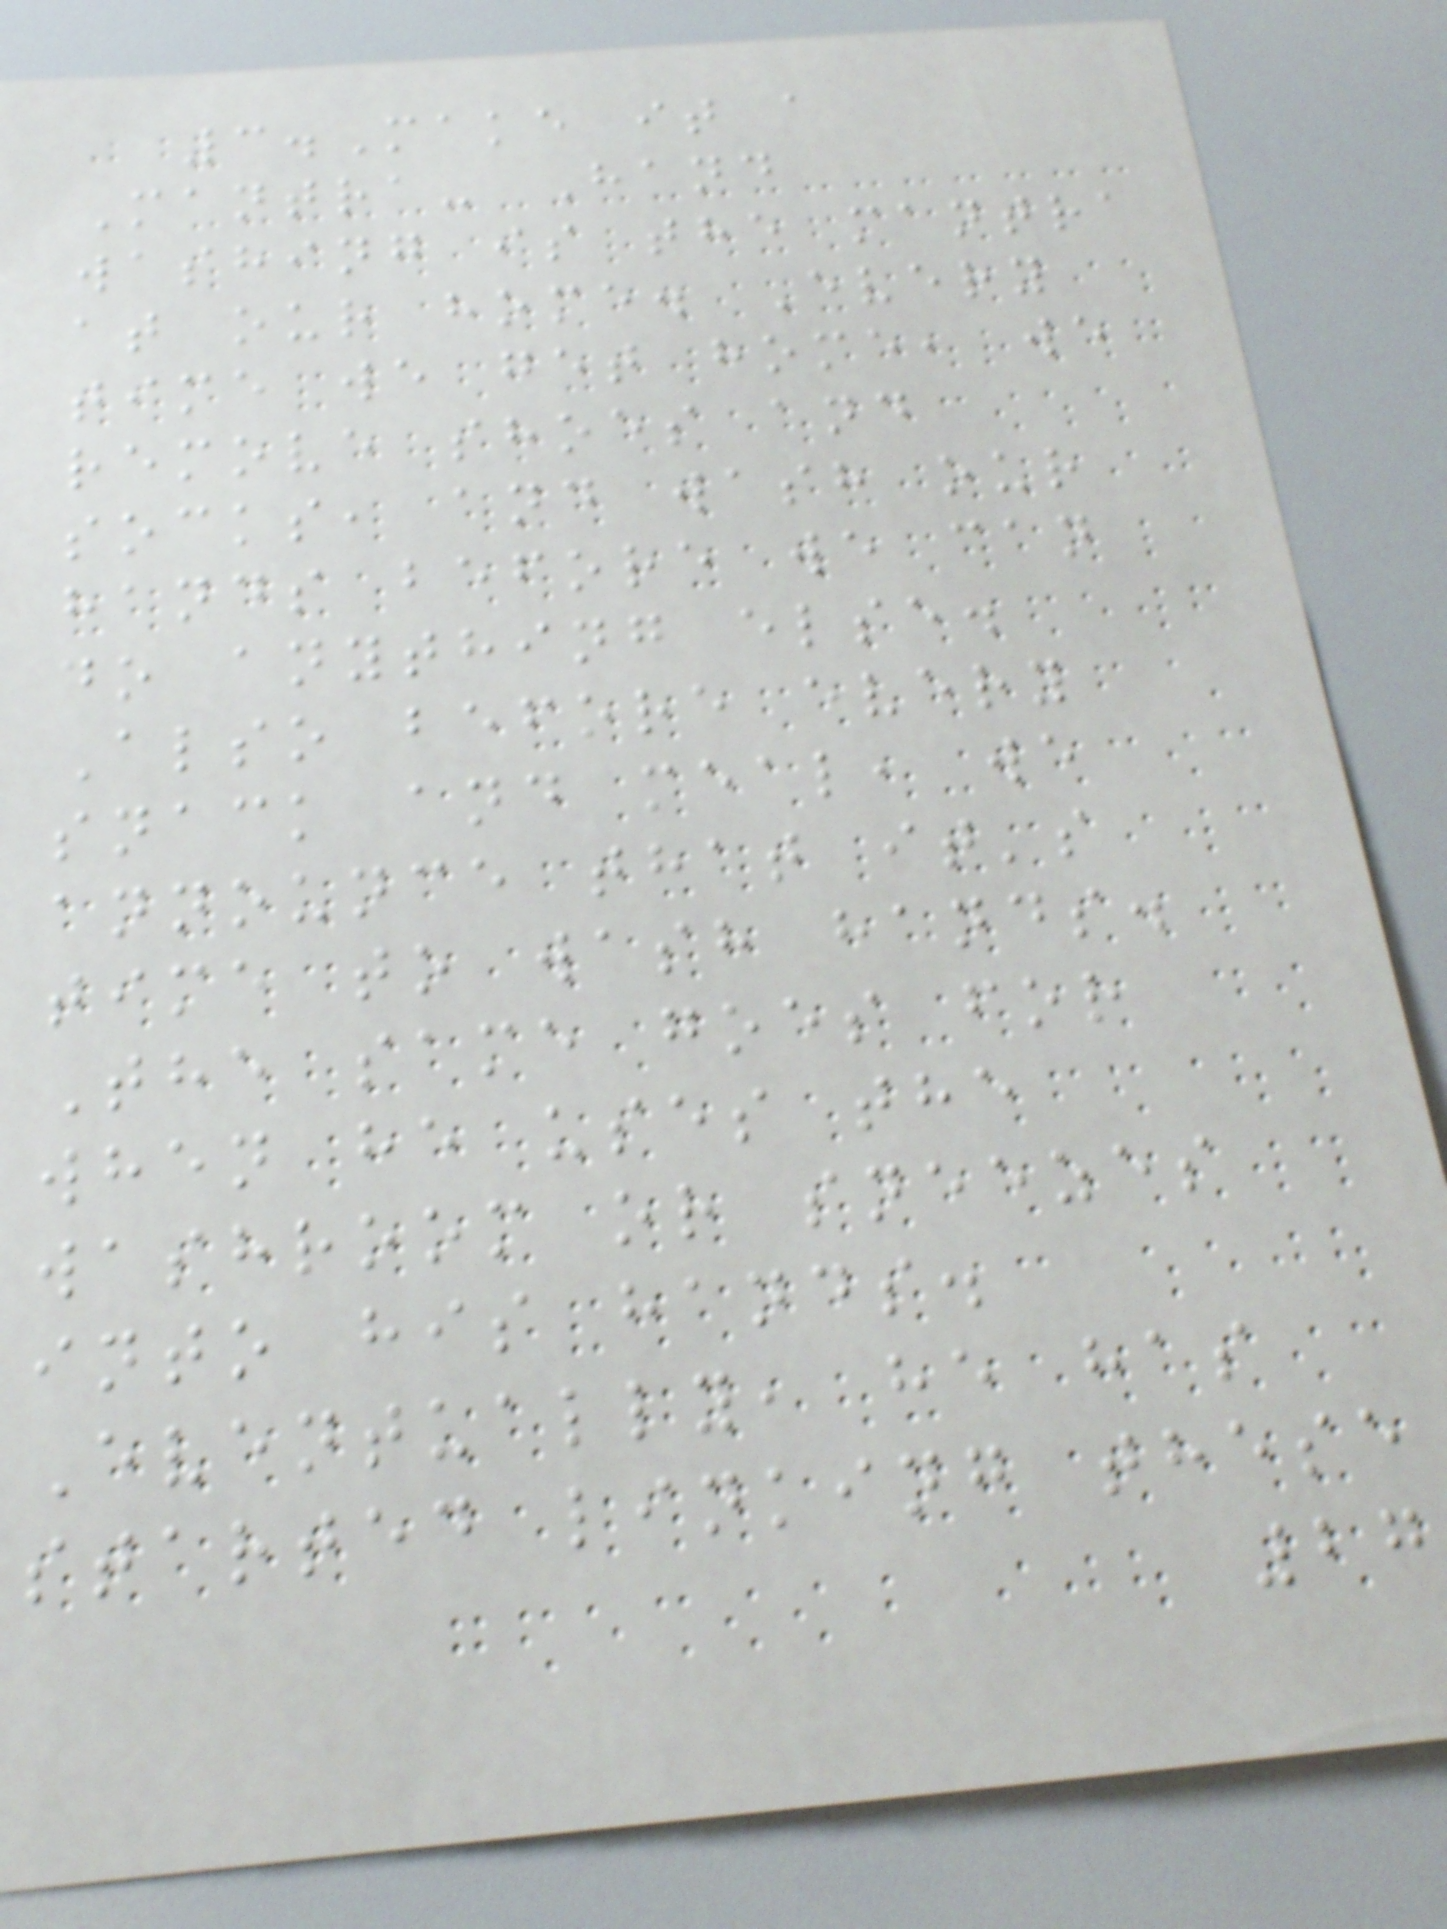3.Make it a
Mantra- Hand
washing is the mantra
at our home. Every
time we get home, we
remove shoes and
socks, and wash our
hands before we can
do anything else.
Also before every
snack and meal, we
announce that it's
time to wash hands.
The same goes for
when he uses the
washroom or sneezes
into his hands.
Eventually, he has
started linking these
27
